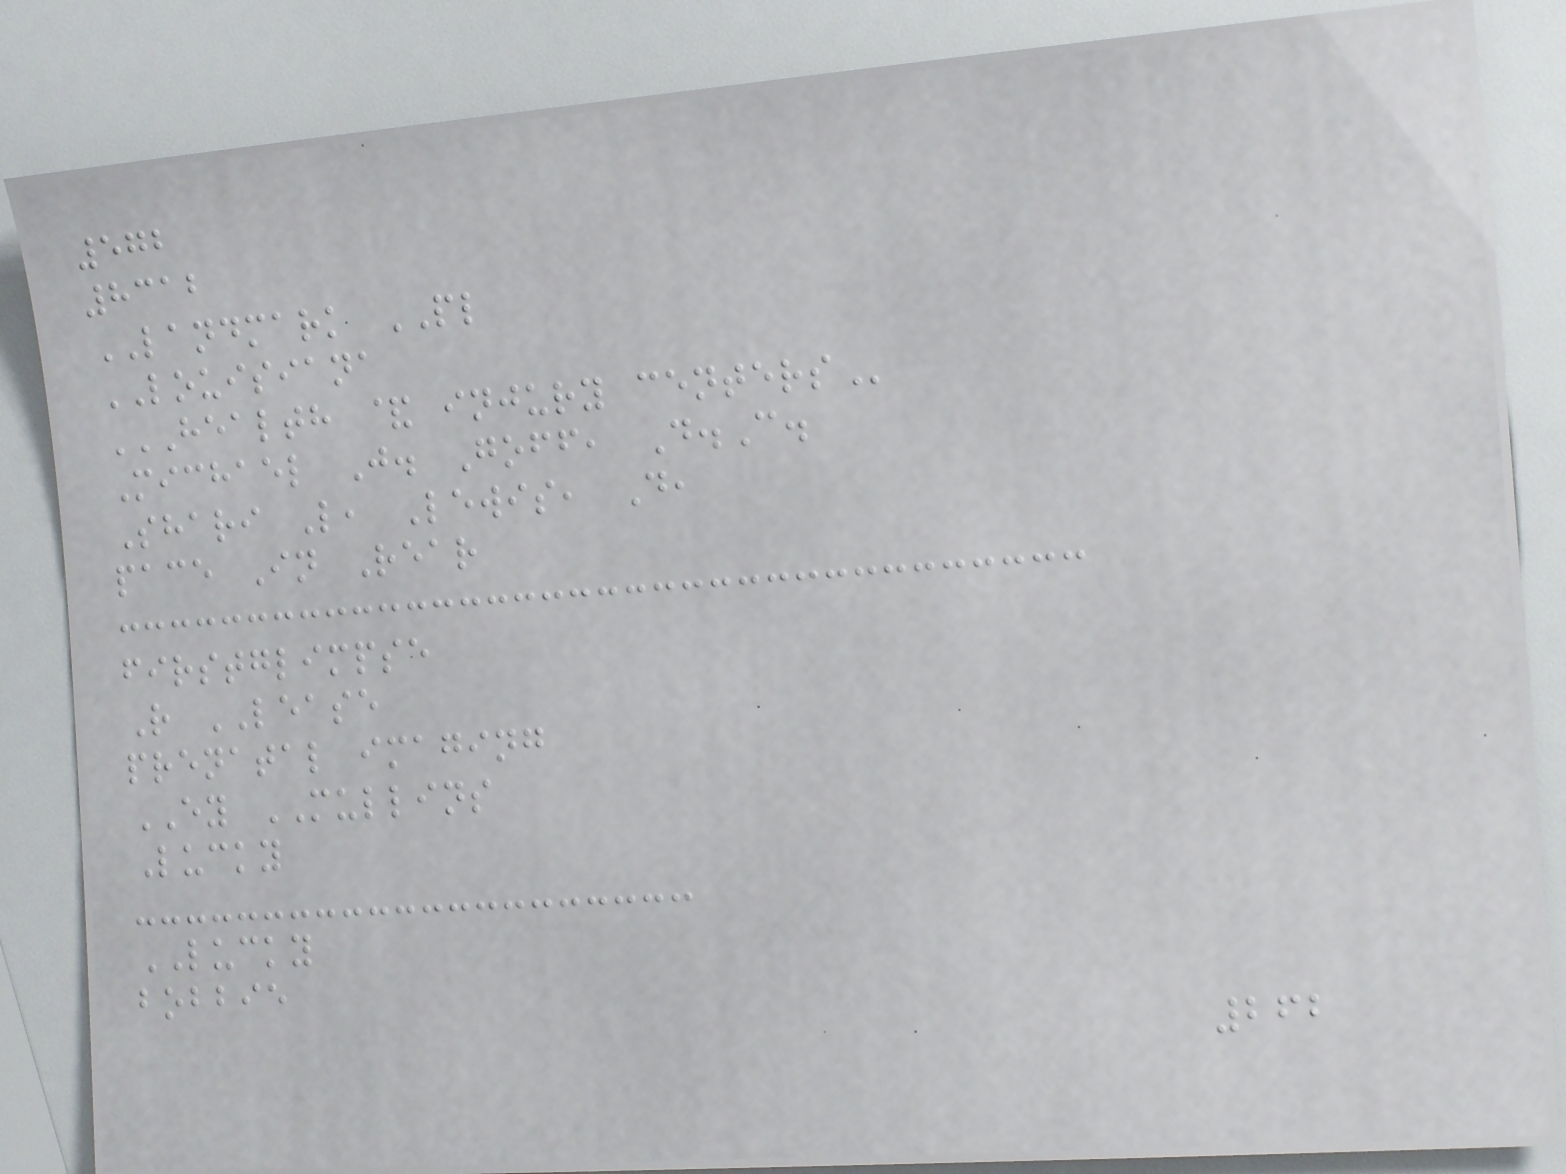572
8312
LANDMARK PL
LOUISIANA
HEALTH & INJURY CENTERS
Michael J. Goff, D.C.
Shari L, Lewis, D,
pace In Rear
firstglimpse
R LEASE
prenatal imaging
EY MULLINS
Lucky
LUCKY
bobbie
262
